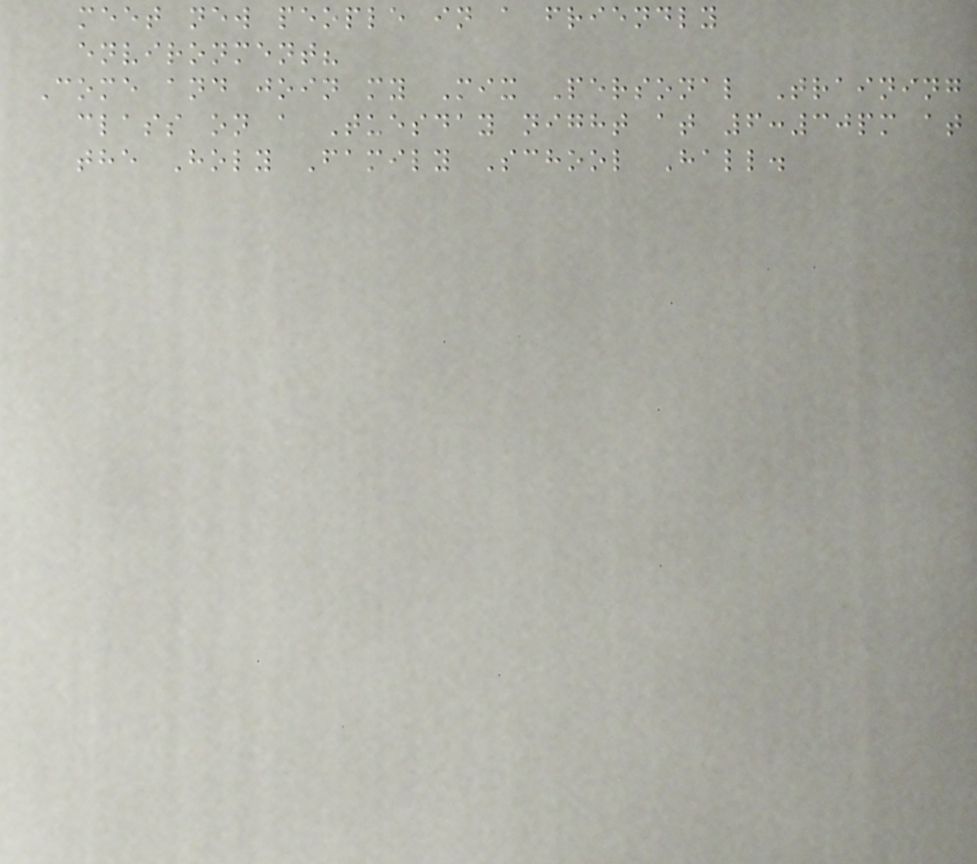meet new people in a friendly
environment?
Come and join my Mix Personal Training
class on a Tuesday night at 6:30pm at
the Holy Family School Hall.
